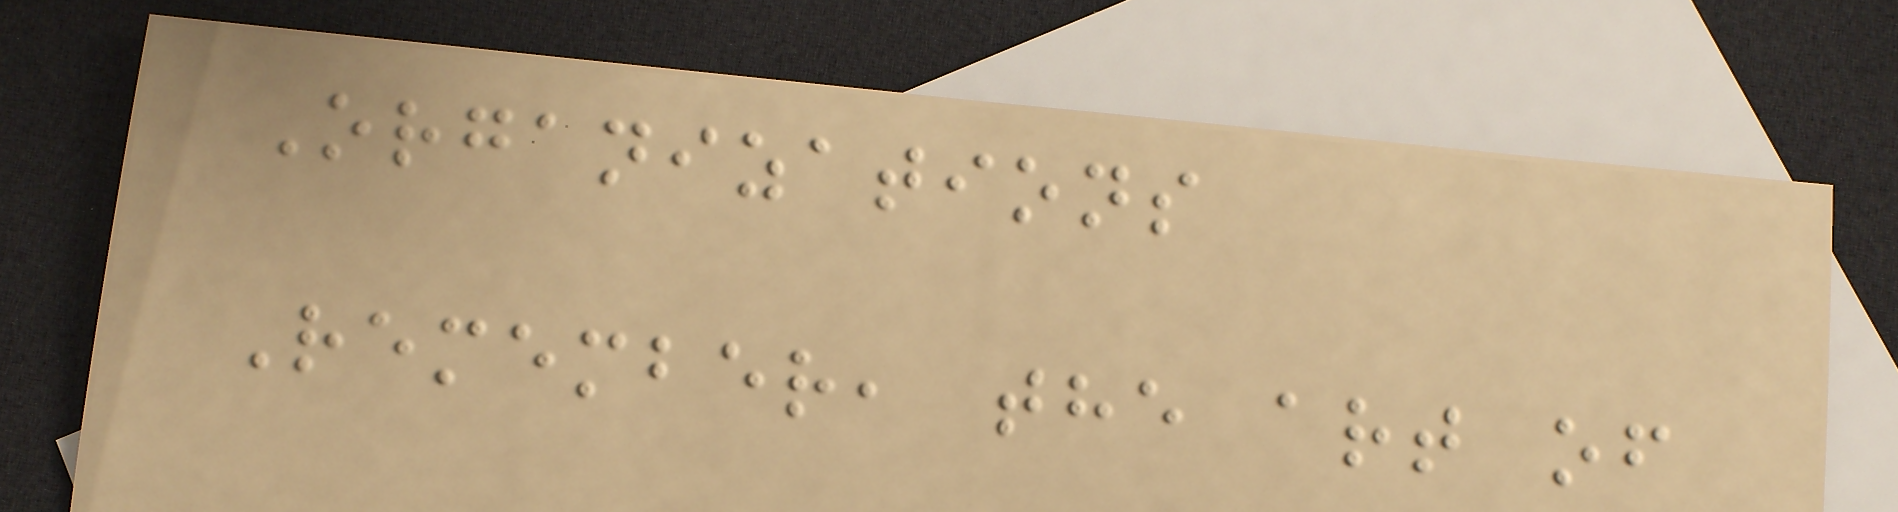Organizations
Remember, the art of
